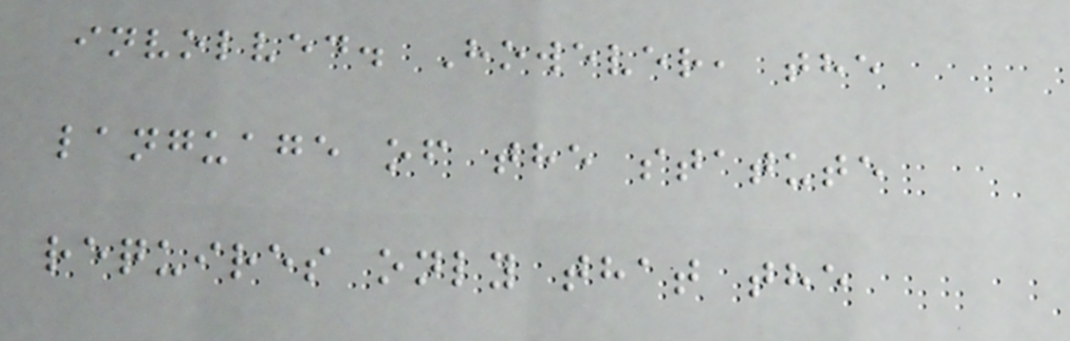involved. However, the
language of the statute
requires only that the
